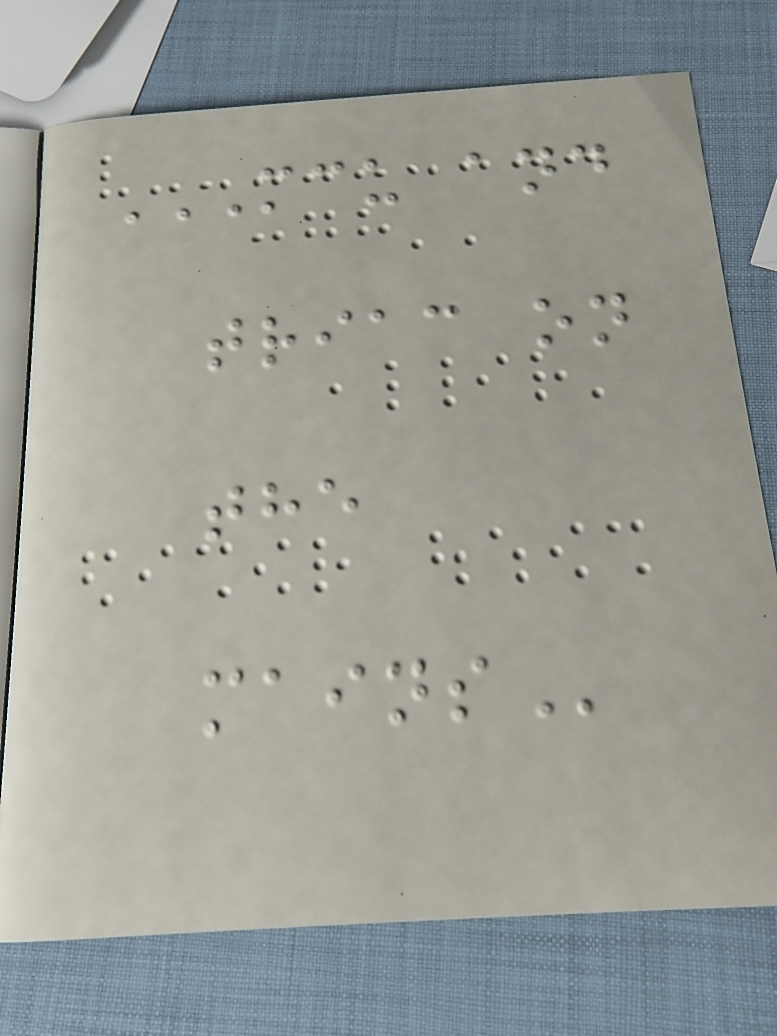MCU AND
TRIAC ON
THE
MAINS
